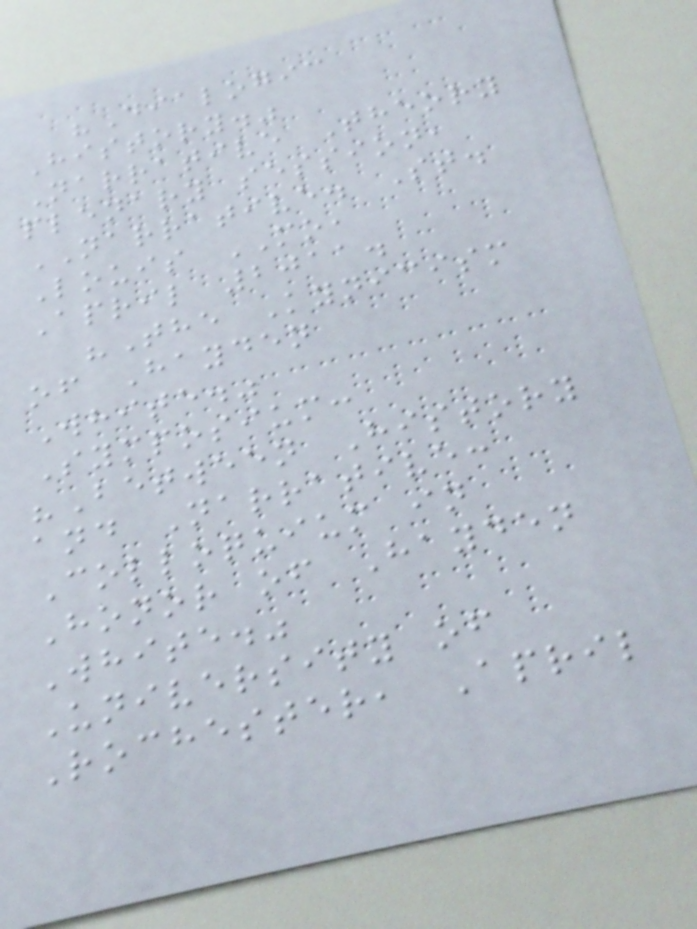"Dialogic
History."
Narrative Theory
plenary session,
NARRATIVE. St.
Louis MO,
April 2011.
"The Kynicism
of Hayden
White."
Symposium:
"Between History
and Narrative:
Colloquium in
Honor of Hayden
White."
University of
Rochester, April
